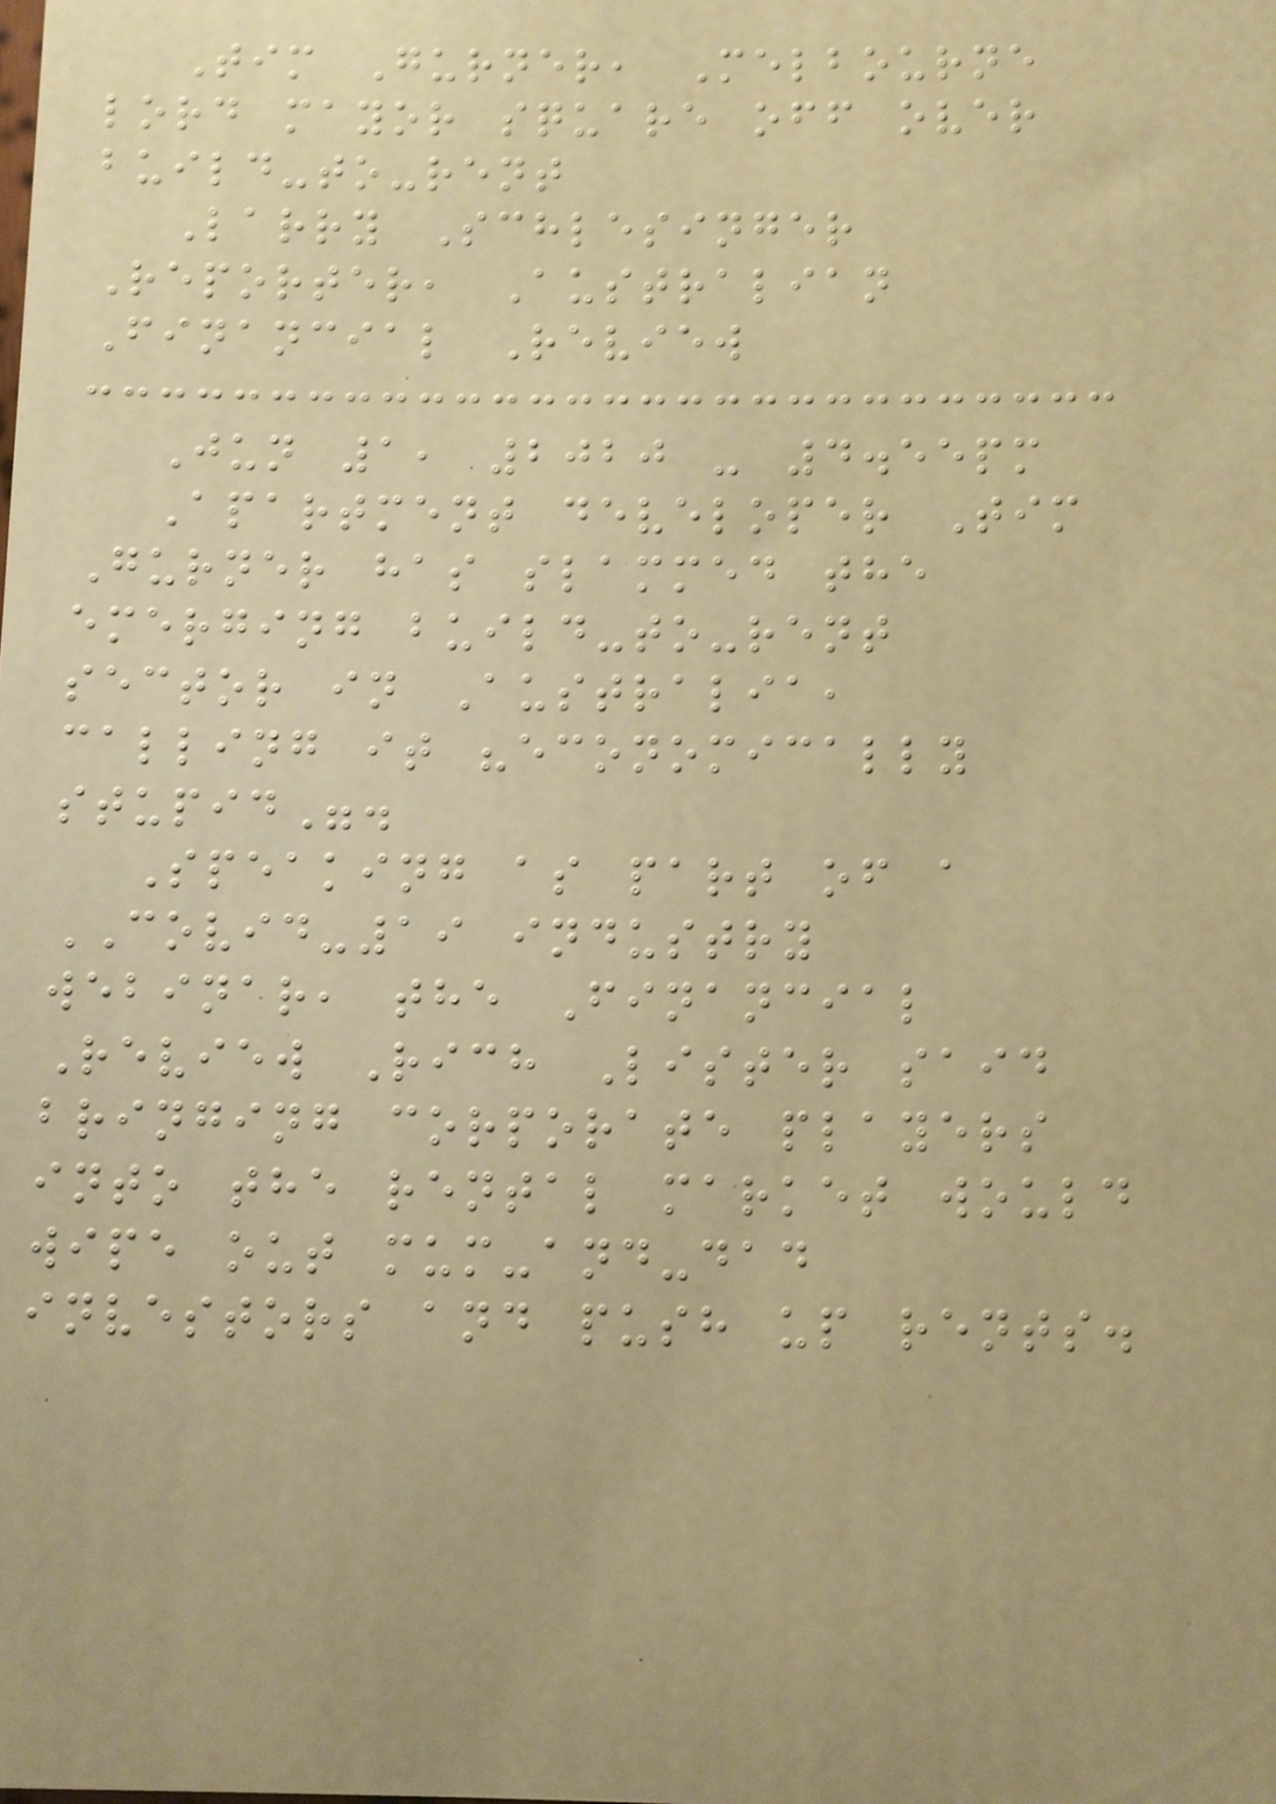Tim Gurner, Melbourne
lord mayor square off over
build-to-rent
Larry Schlesinger
Reporter, Australian
Financial Review
Jun 1, 2020 - 4.55pm
Apartment developer Tim
Gurner has slammed the
emerging build-to-rent
sector in Australia,
calling it "economically
stupid".
Speaking as part of a
COVID-19 industry
webinar, the Financial
Review Rich Lister said
bringing corporate players
into the rental market would
wipe out mum-and-dad
investors and push up rents.
